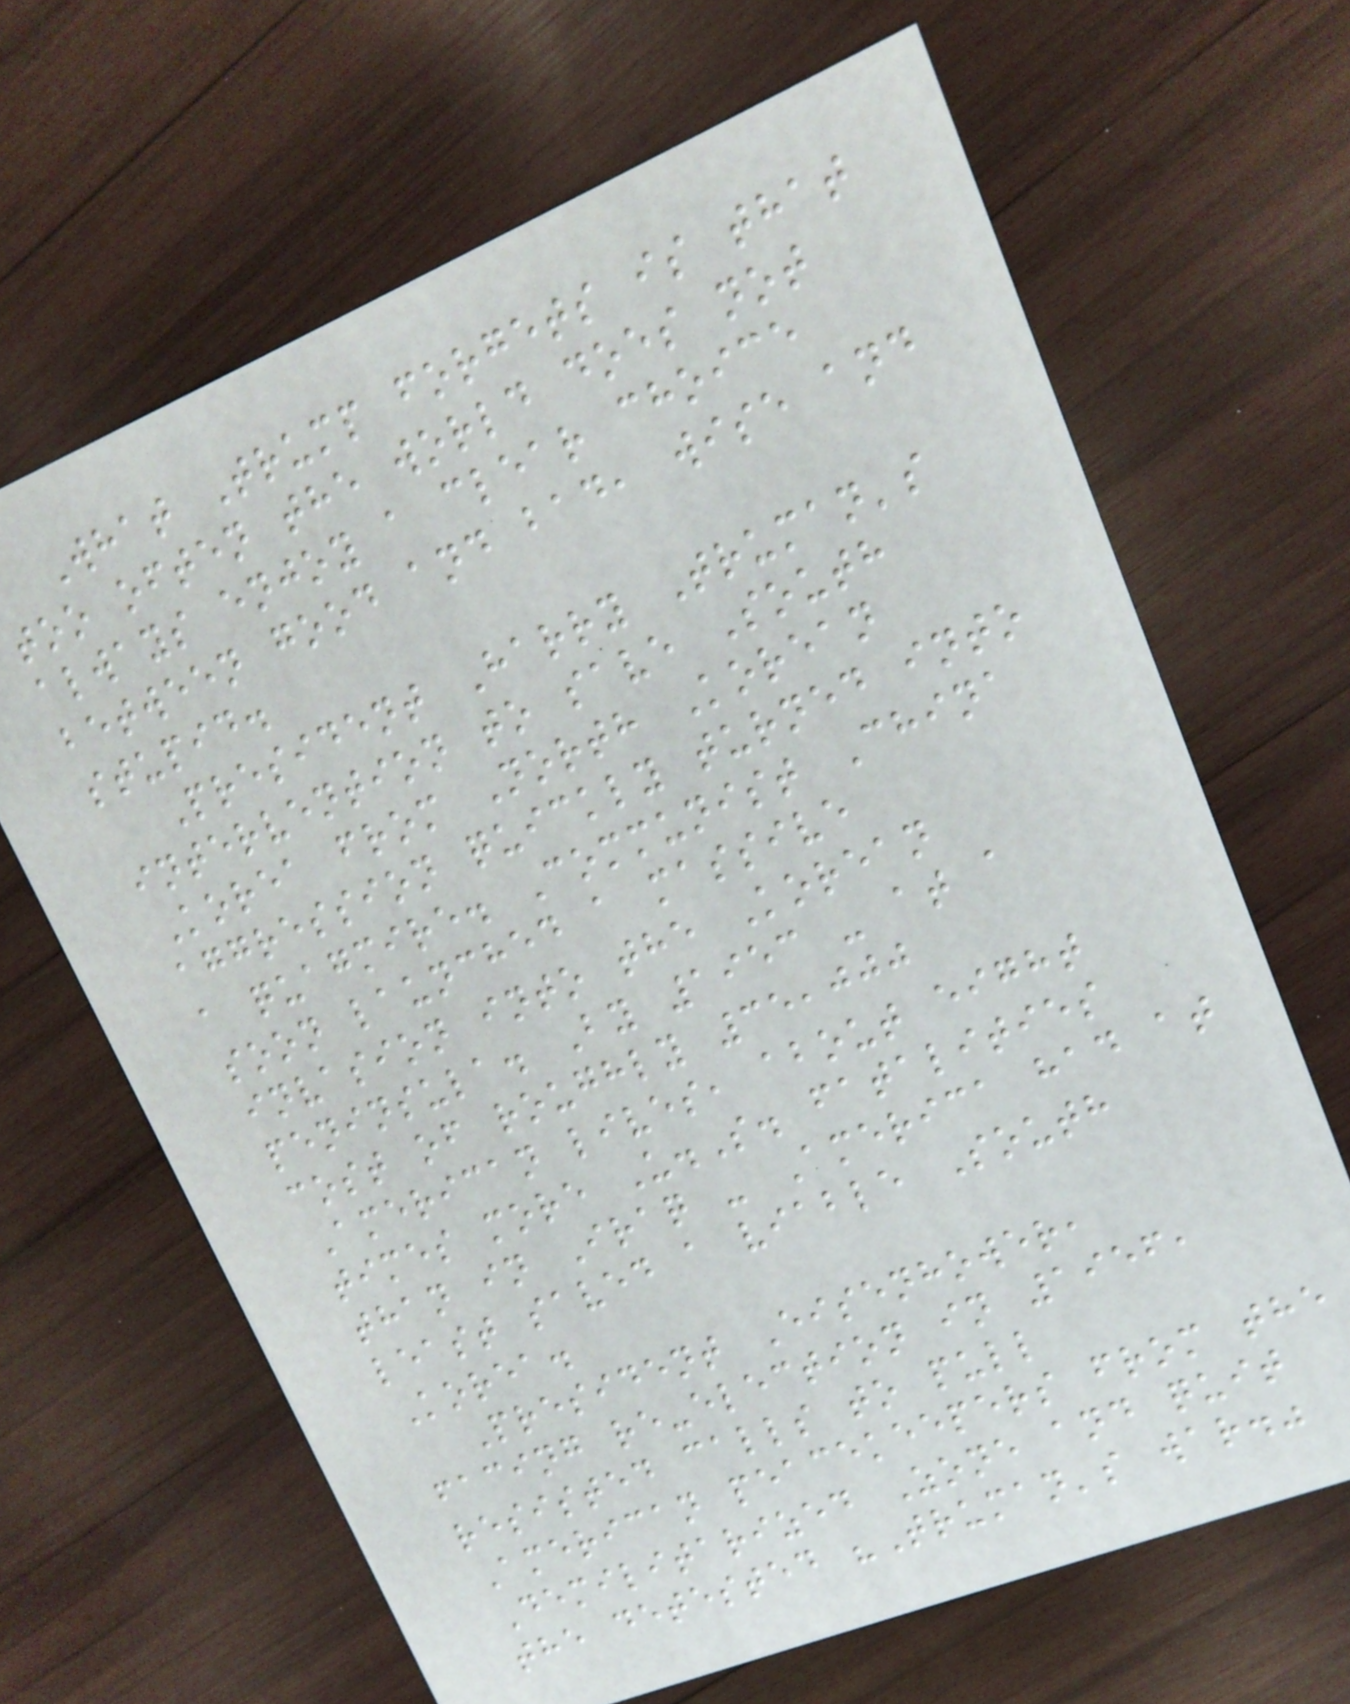What Trump forgets is that
too often the world does not
always enjoy a clear choice
between good and bad, wise and
stupid.
President Harry Truman's
intervention to save South
Korea from North Korean
aggression quickly turned into
a quagmire. Communist China
soon launched a massive
invasion into the Korean
peninsula. By 1953 - at a
cost of roughly 35,000
American lives, about eight
times more U.S. fatalities
than in Iraq - America had at
least saved a viable South
Korea.
President Eisenhower,
facing re-election in 1956,
resisted calls to pull
American peacekeepers from the
Demilitarized Zone and quit
the detested "Truman's war."
